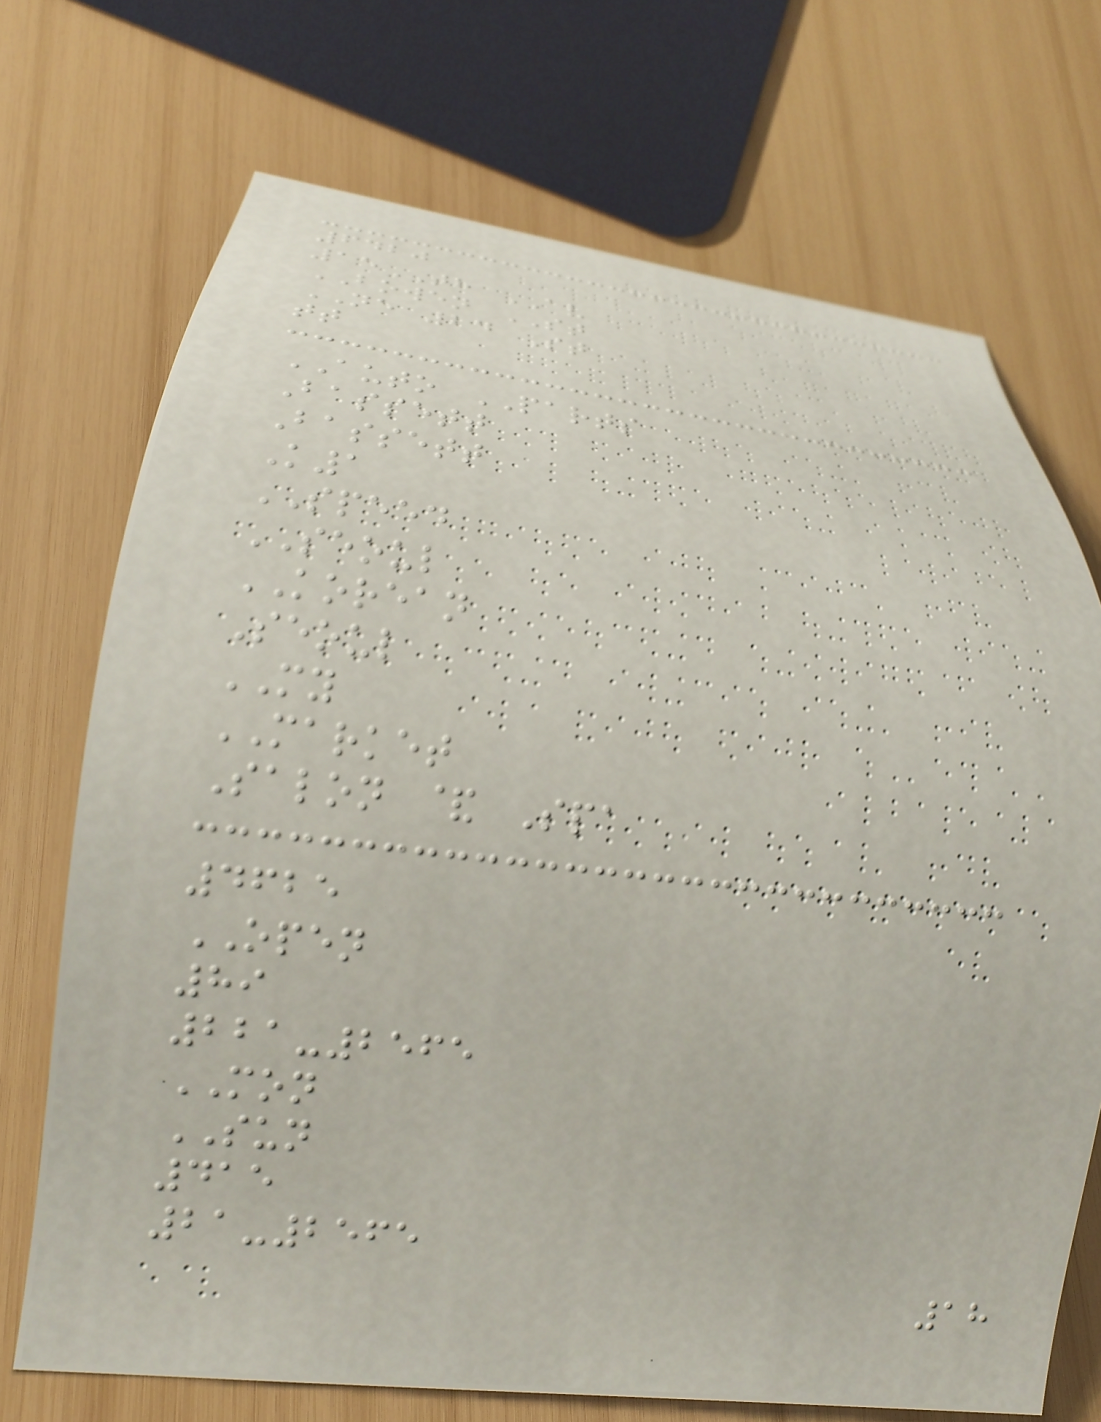6420
15TH AV
BOWEN ST
NE 24 St
tt
AUTO PARTS
Bassett
Bassett
K1
SPEED
SEOUL
KOREAN
Seoul
MY
MARKET
Salon & Spa
4625
OPEN
89
221-2565
MON
SUN
415
21-2565
18
